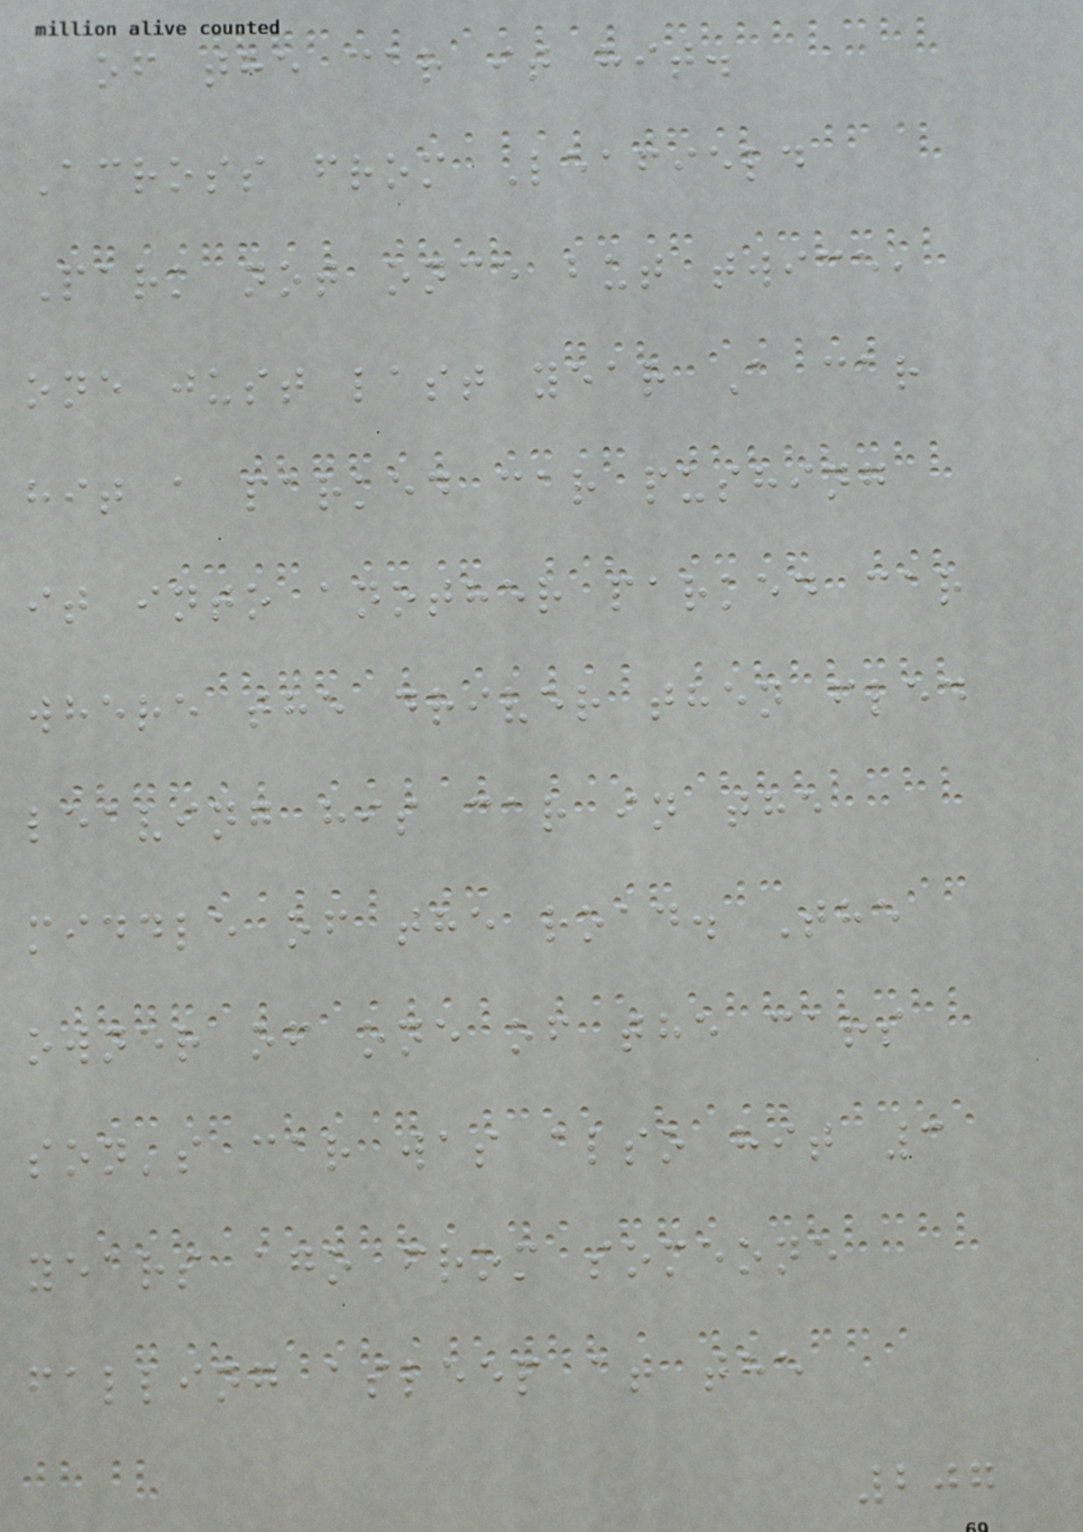of the car it hit.
Across from Leafield
Park not once but twice,
one just last year A car
hit a parked car pushing
it into another parked car
where the driver then fled
leaving his car in the
middle of the road. The
owner of one of the cars
son's car was also hit 3
years ago from someone
falling asleep at the
207
